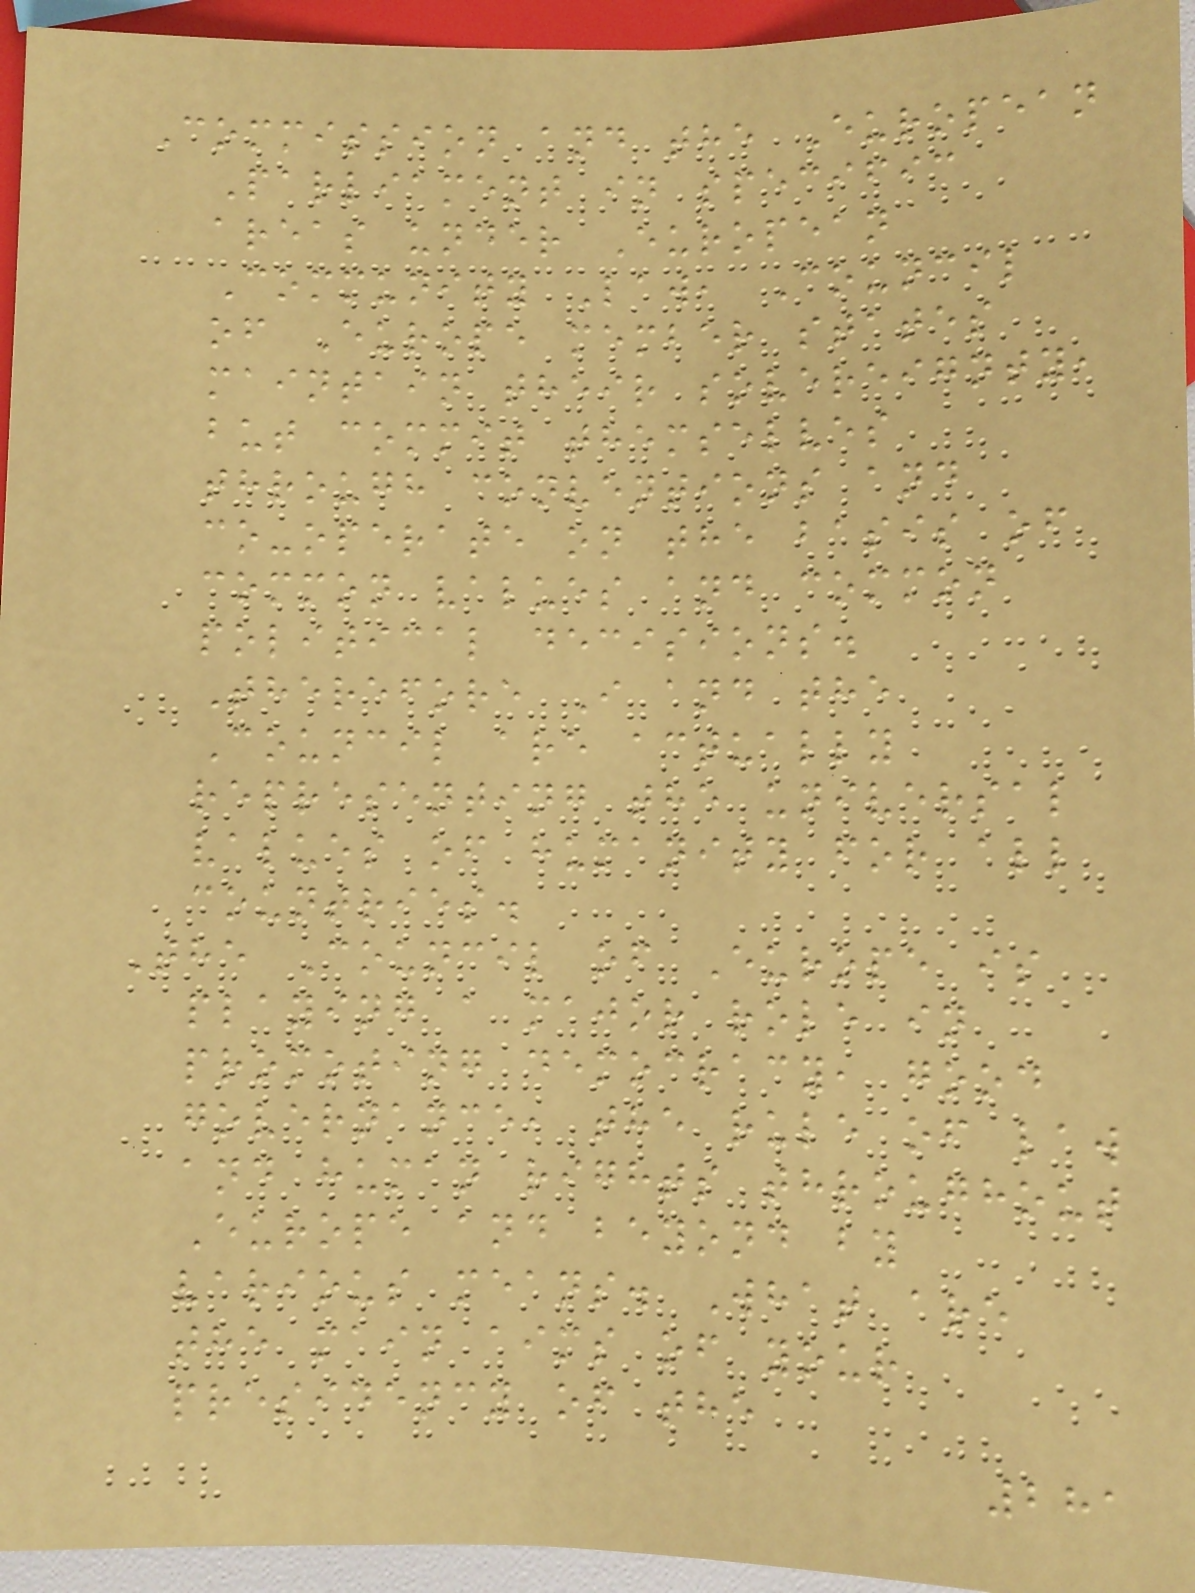Commission and the European
Parliament in specific
areas under European
Community Law, Council
of Europe member states
maintain their sovereignty,
but commit themselves
through conventions and
co-operate on the basis of
common values and common
political decisions.
Therefore I and the
Council are actually
representing the universal
values of humanity for all
countries.
The Council of Europe is
playing a major role in
promoting democracy, good
governance, the rule of law
and human rights throughout
Europe and beyond by
various means. What are
the main aims of your
presidency of the
281
